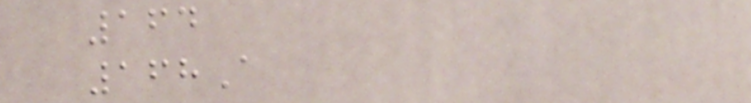164
168A
